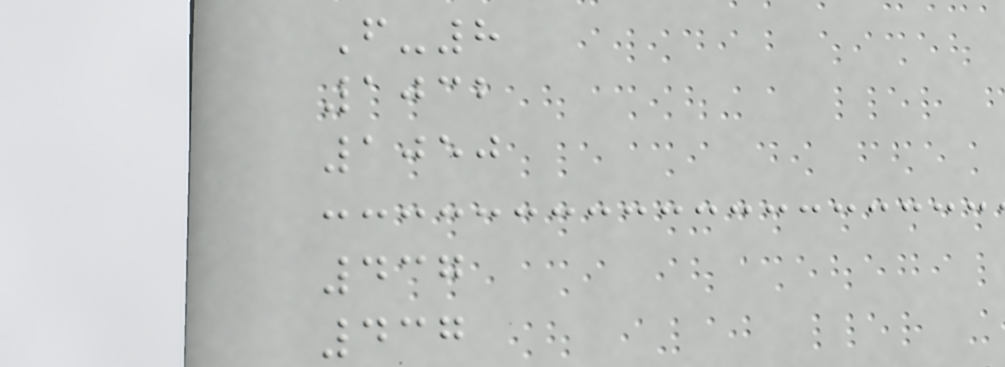F-8
1032
1050
437
437
